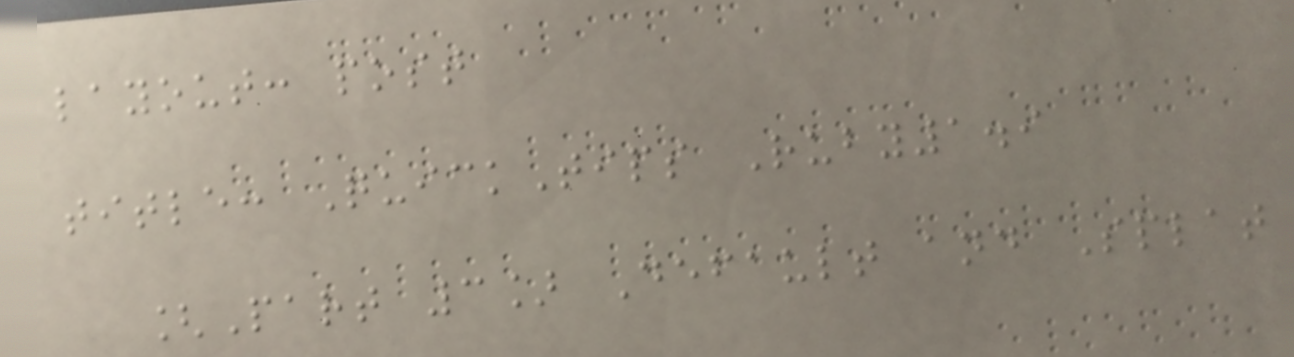layout: post
title: QuickTips Ruby1.9
[Part 3] Default and Splat
